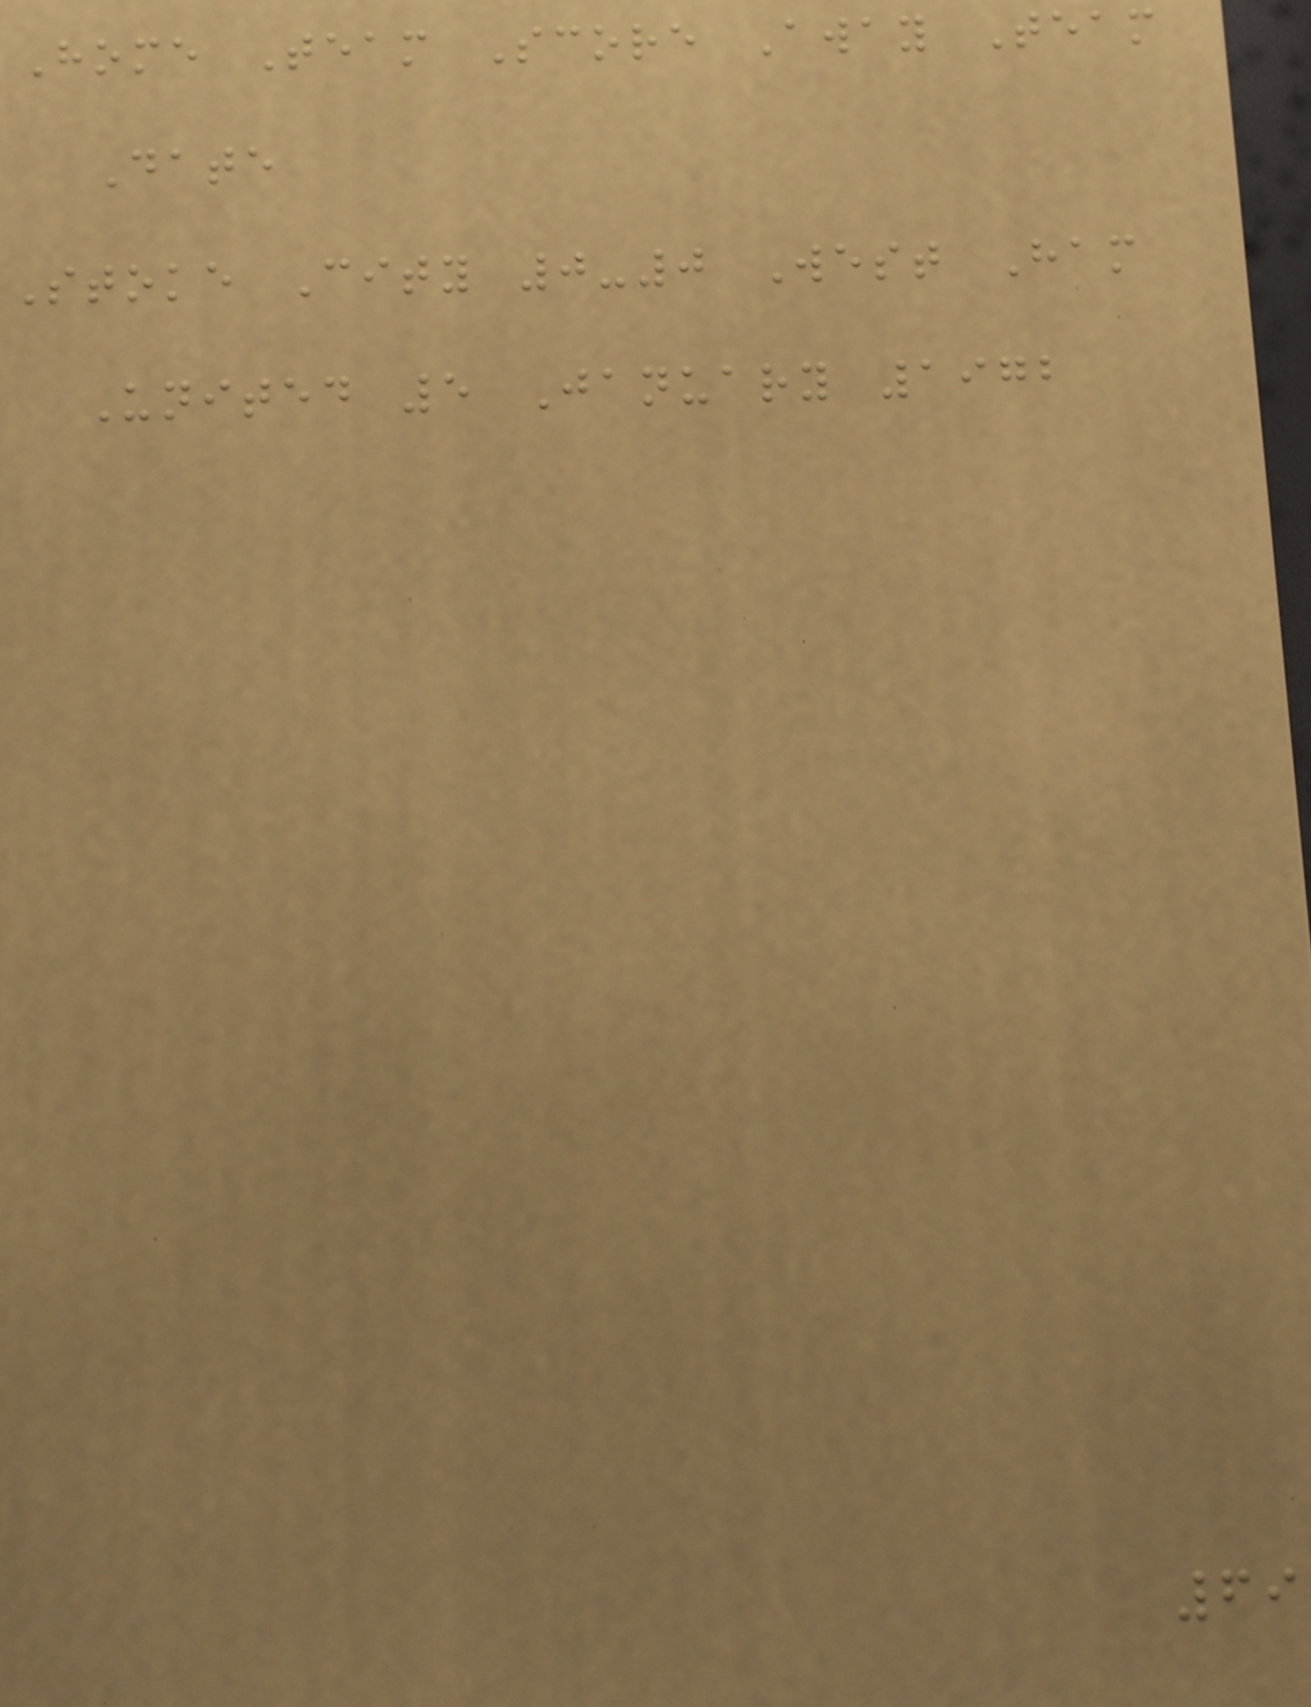Home Team Score Away Team
Date
Stoke City 0-0 West Ham
United 5 January 1972
69
